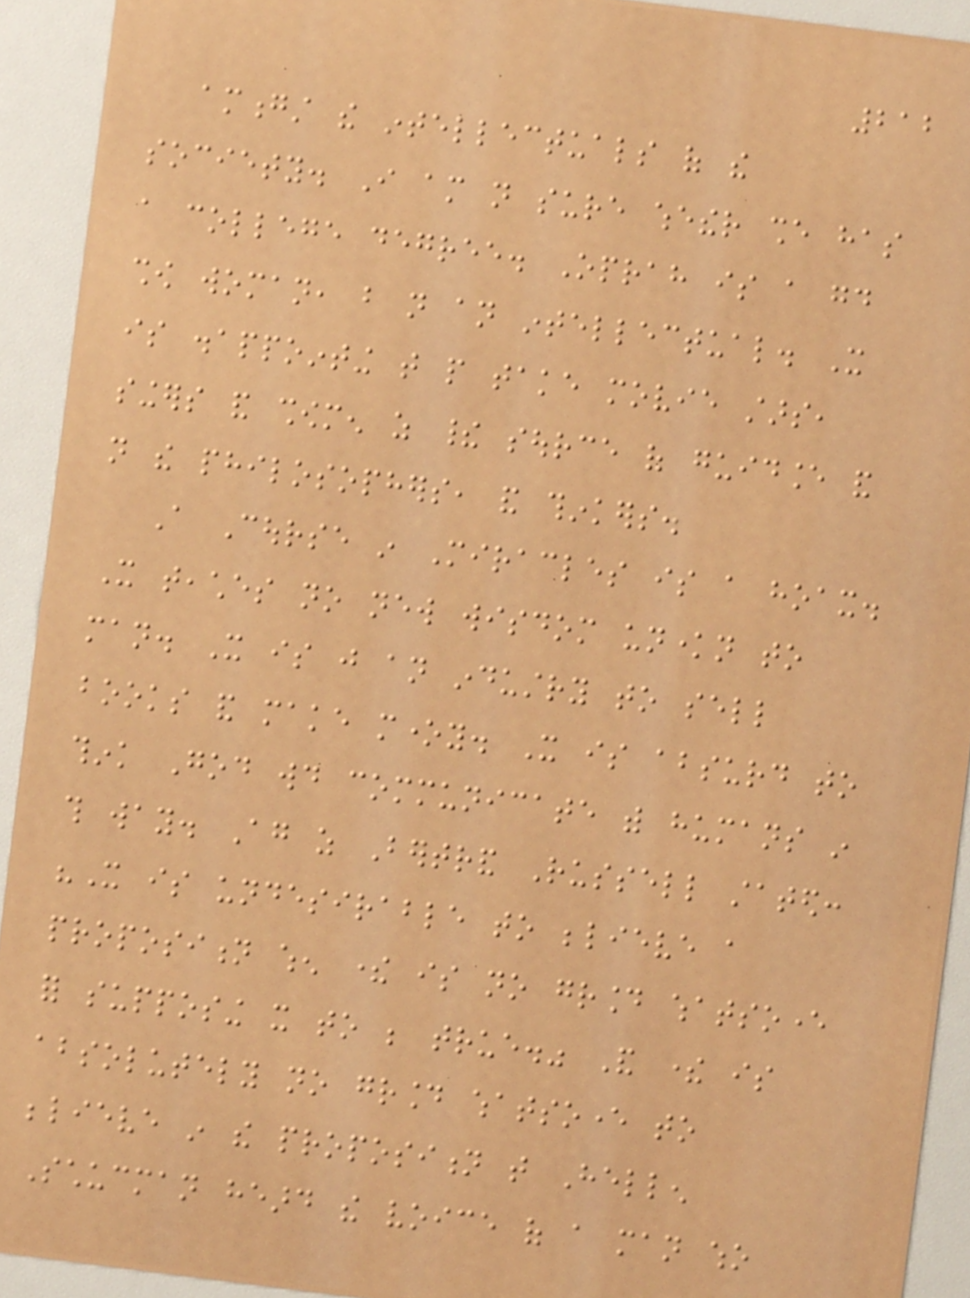212
amongst the intellectuals of the
society. I am not sure whether she has
a college degree. Oprah is a good
show woman, but not an intellectual. It
is disappointing that people take movie stars,
singers and showmen as their source of guidance and
not the philosophers, and thinkers.
A Course in Miracles is a hoax.
It teaches no new wisdom unknown to
man. It is just an industry to sell
books and make money. It is absurd to
think God would communicate with humans in
this way. Again as Bertrand Russell stated:
"It is undesirable to believe a
proposition when there is no ground whatsoever
for supposing it to be true." And there is
absolutely no ground whatsoever to
believe in the proposition that Hellen
Schucman heard the voice of a man who
